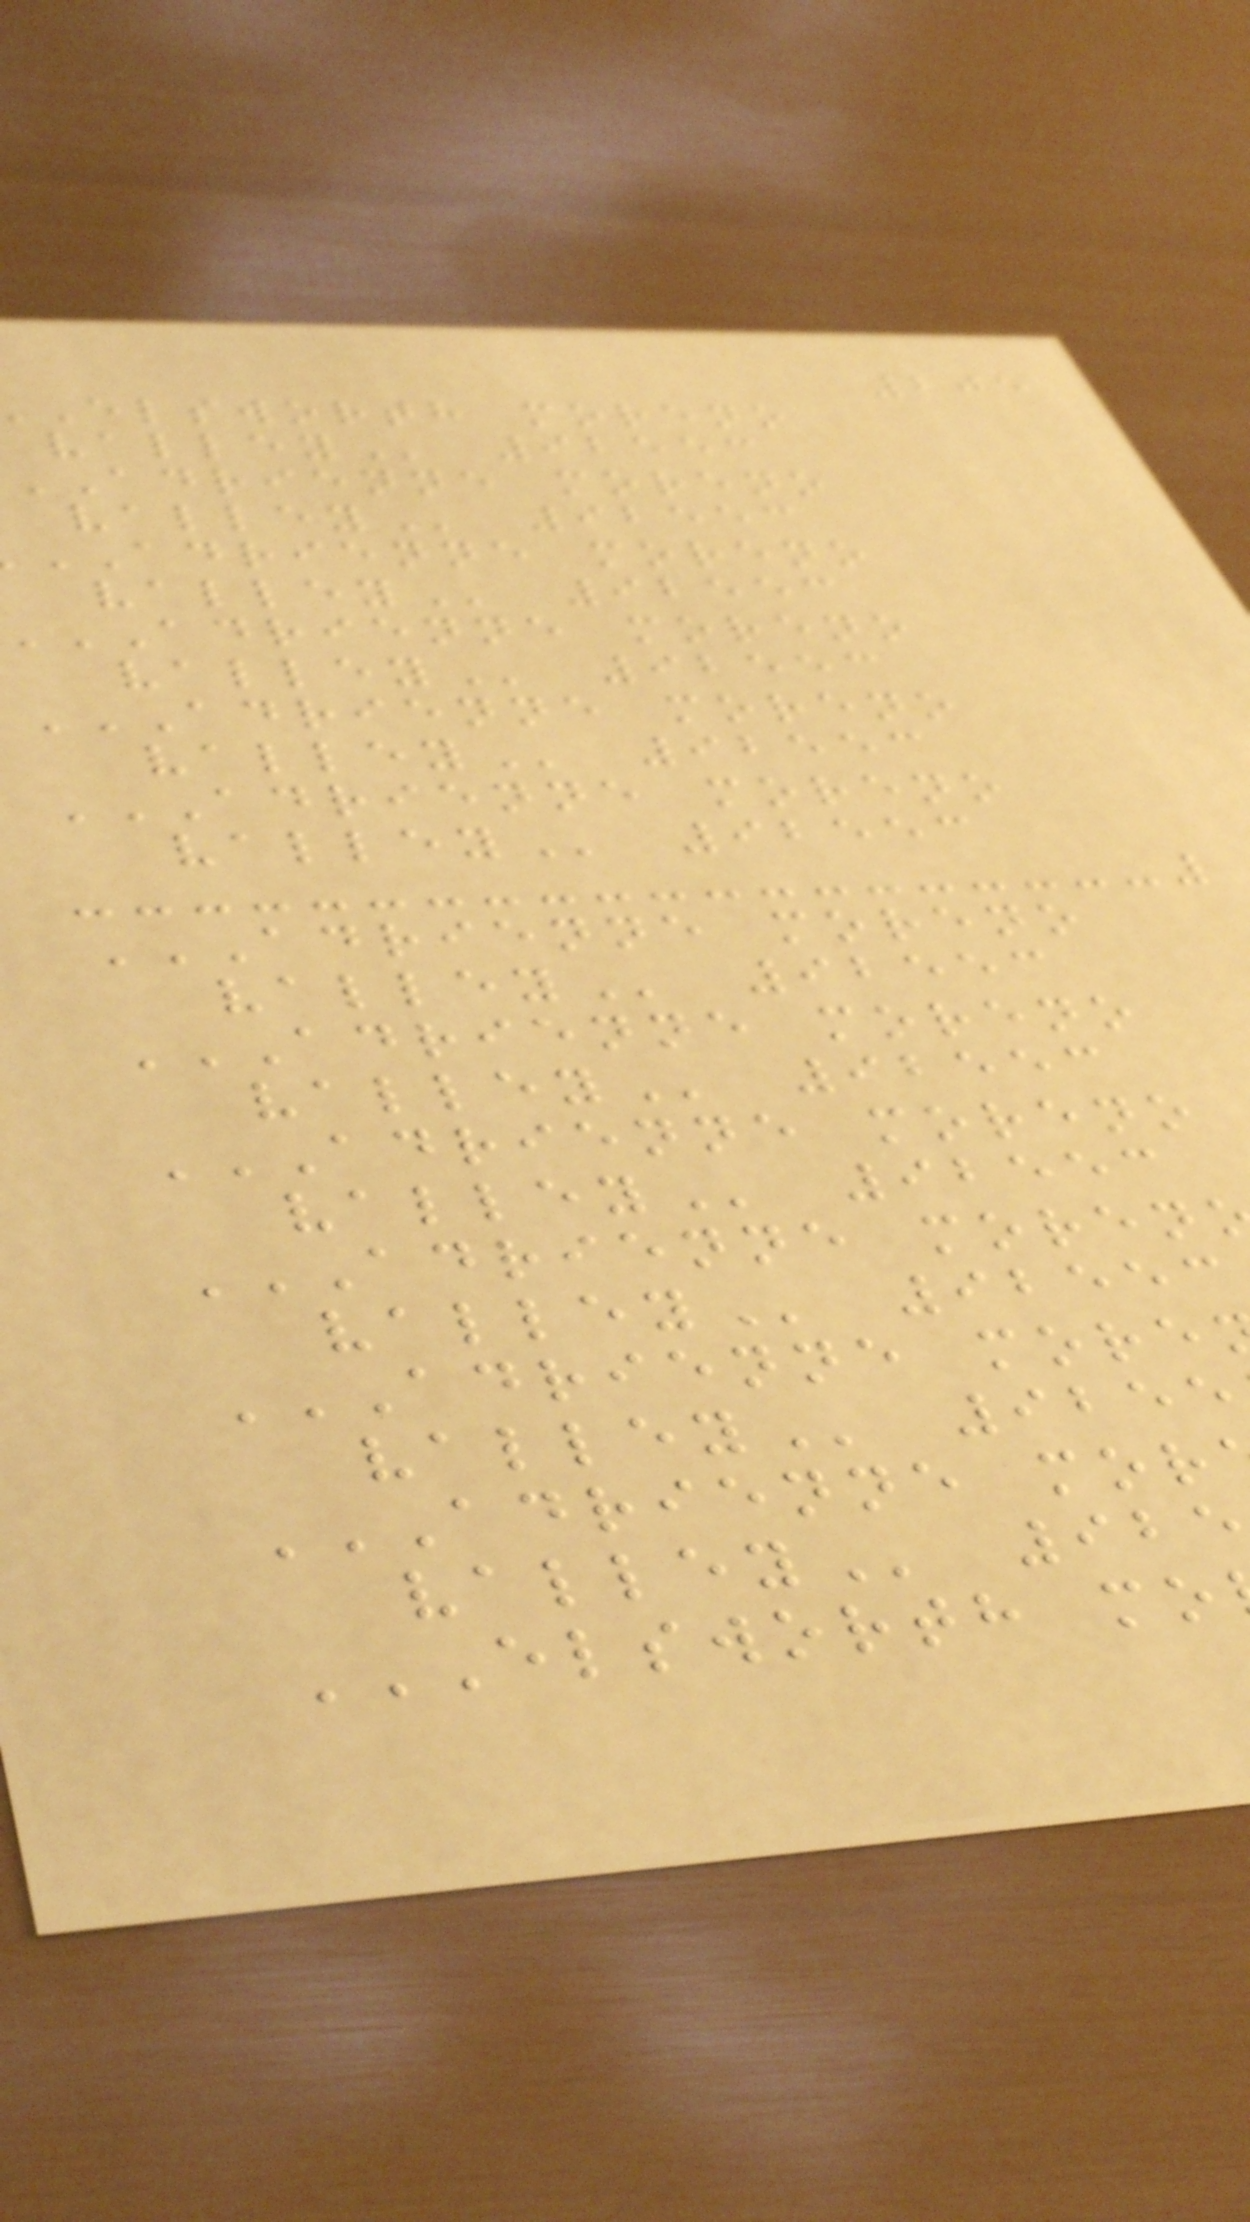205
elsworth moreno
92553
ADRIENNE moreno
92553
ADRIENNE moreno
92553
ADRIENNE moreno
92553
ADRIENNE MORENO
92553
ADRIENNE MORENO
92553
ADRIENNE MORENO
92553
ADRIENNE MORENO
92553
ADRIENNE MORENO
92553
92553
9255
925
